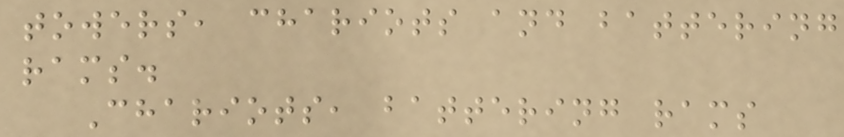towers, chariots and battering
rams.
Chariots, battering rams
